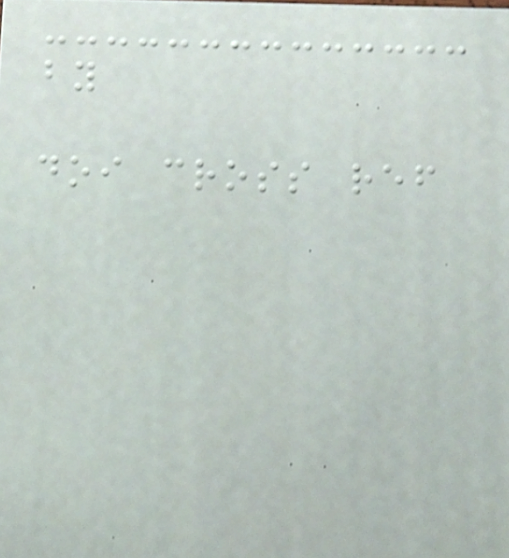by
doi cross ref
